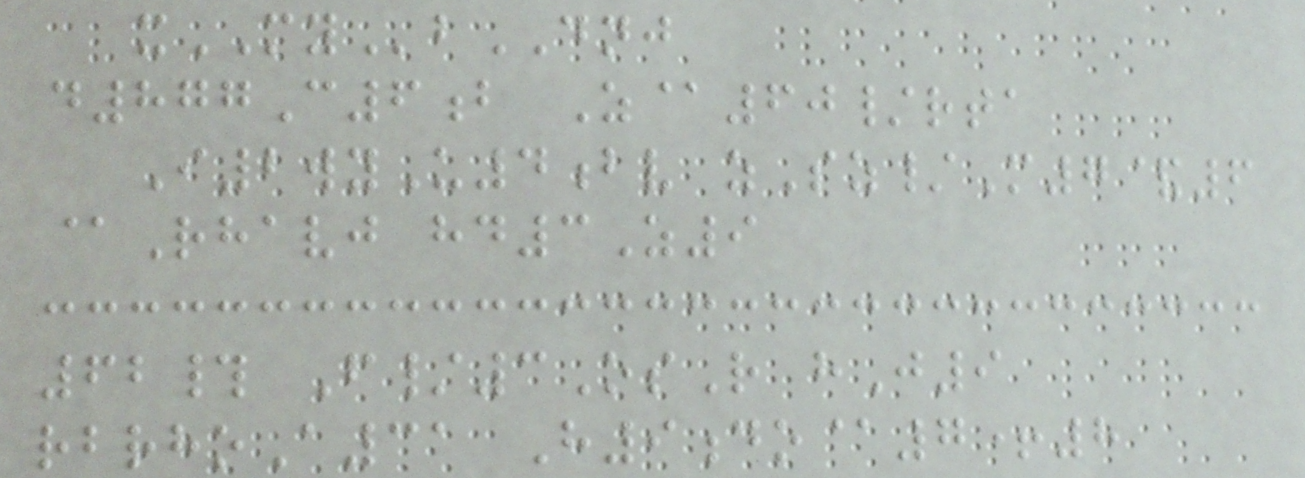xMYbDNJ
d877C6b Z@60/rta
I2wyU4bv zSz/M7&6
@Rhavj hd3Z9
62# F/3OsR hJ9
rbrhoA31 H9do@7+8
